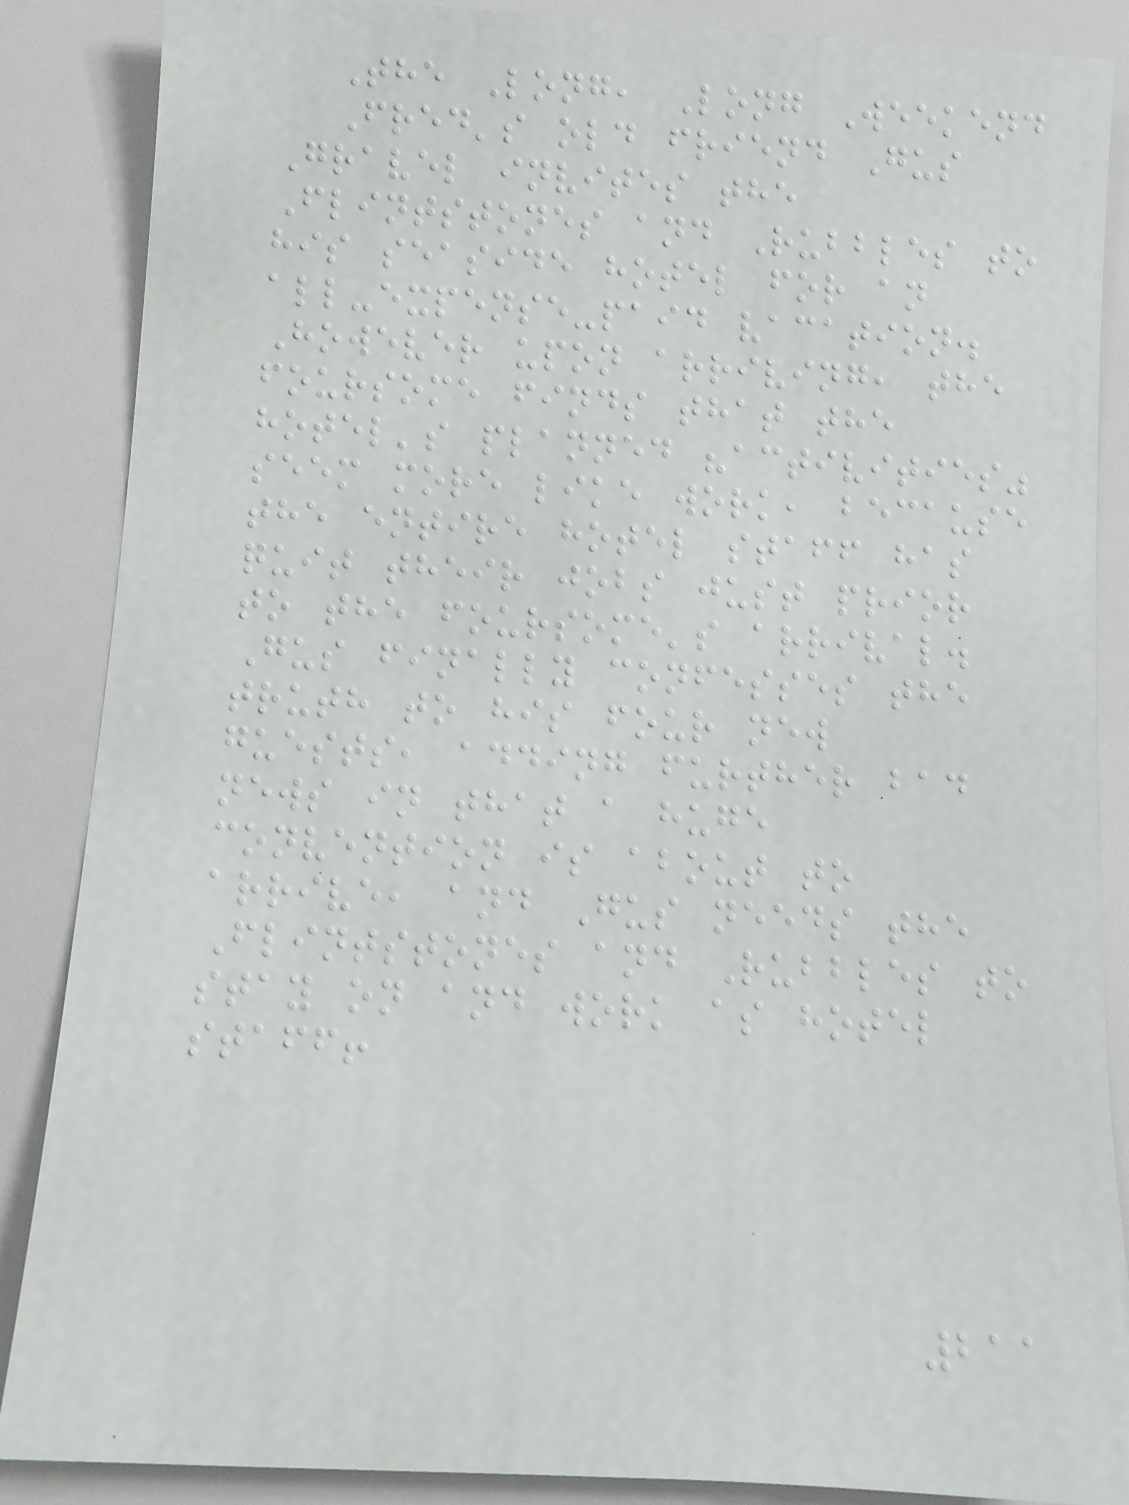The Long, Long Weekend
Fred's old friend Gus
Gravel invites the
Flintstones and Rubbles to
his seaside hotel for an
all-expense-paid vacation.
However upon arriving, the
foursome finds that the
hotel's planned "activities"
seem more like work, because
the entire hotel staff has
quit their jobs just prior
to the foursome's arrival.
Gus finally confesses the
truth to his four new
guests, adding further bad
news in that a huge
convention is about to
arrive, and Gus needs the
Flintstones and Rubbles to
stay on and work as hotel
staff!
211
